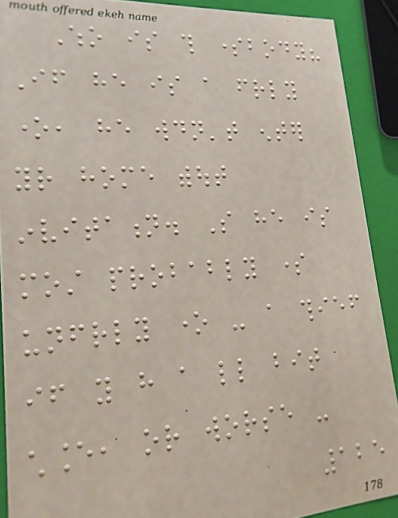Who is this somebody?
If he is a friendly
one, he wouldn't enter
your home without
invitation. So he is
most probably some
unfriendly one - a thief
if you have a little bit
chance, or worse -
125
